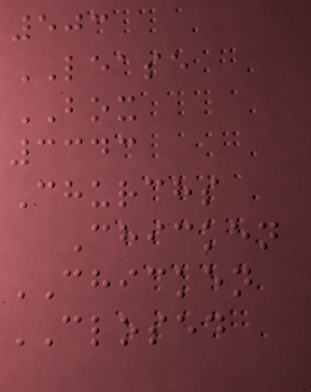503
LEASE
BOX
3343
Churchs
Chicken
CHICKEN
CLOSED
